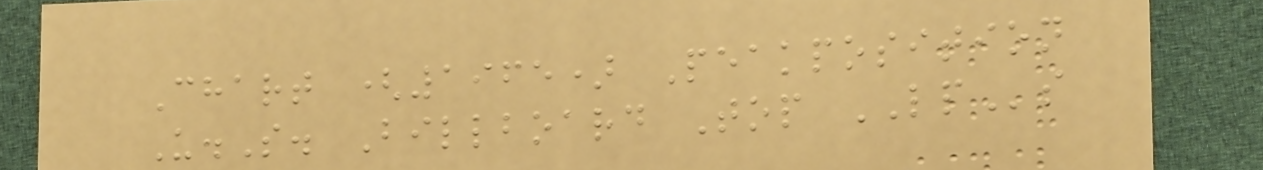Chart (1965) Peakposition
U.S. Billboard Top LPs
